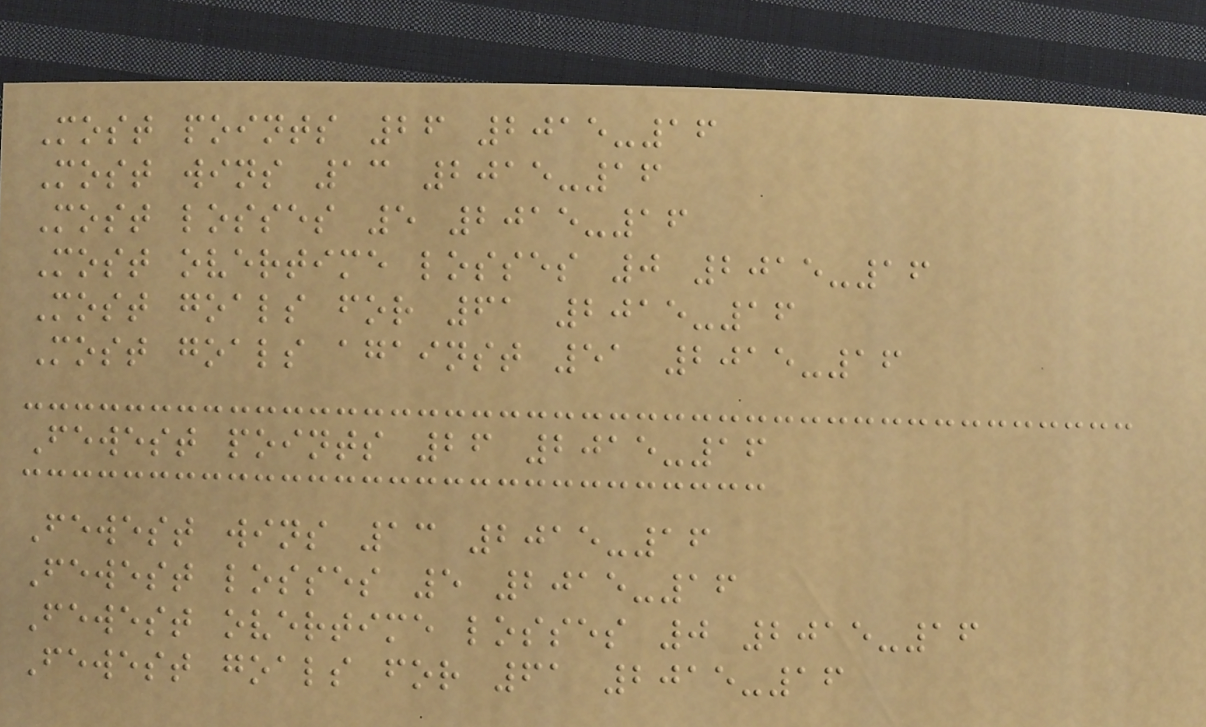Most points 26 2015-16
Most wins 13 2015-16
Most losses 5 2015-16
Most overtime losses 0 2015-16
Most goals for 61 2015-16
Most goals against 51 2015-16
Fewest points 26 2015-16
Fewest wins 13 2015-16
Fewest losses 5 2015-16
Fewest overtime losses 0 2015-16
Fewest goals for 61 2015-16
